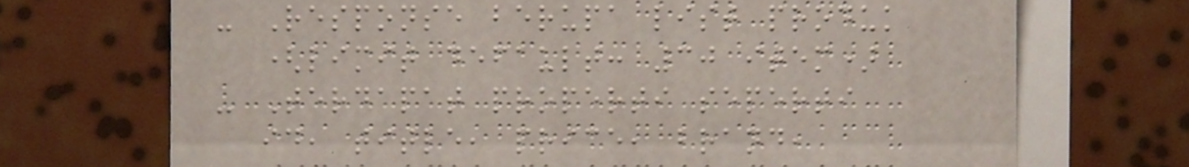- Response berupa list produk
(limit default: 30 item)
- Terdapat properti seperti
id, title, price, brand,
